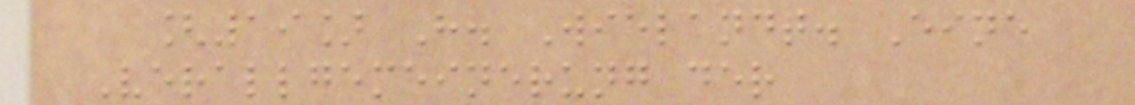[19] H. Wielandt. Eine
Verallgemeinerung der
